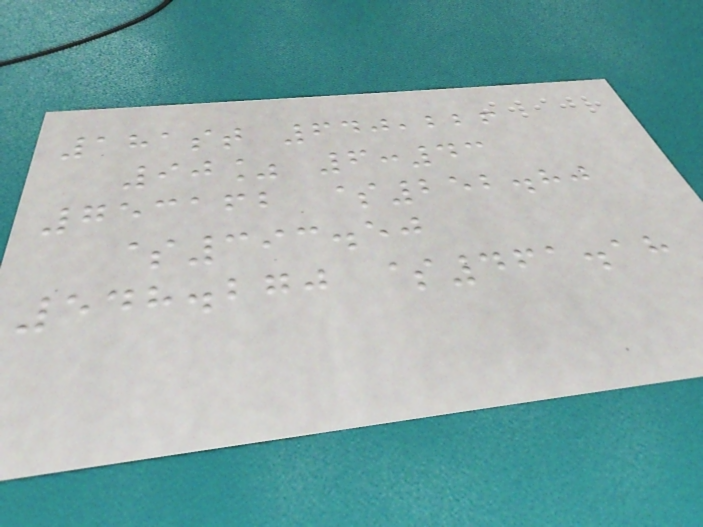181st 640,226
90% 6:43
753162 $252.80
$393.50
548.270 $461.18
